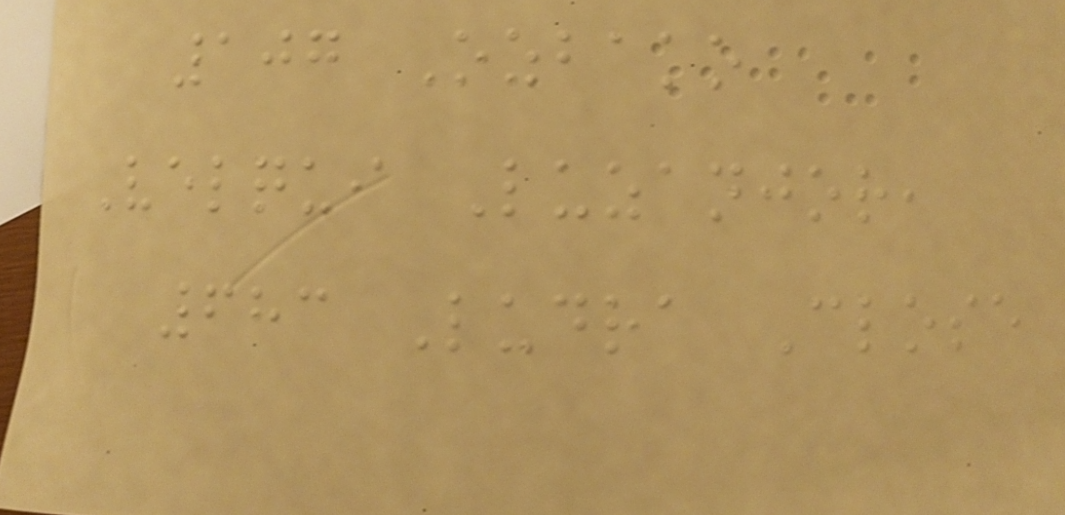107 Ozbako
Velqui Luzanjor,
683 Ludra Close
